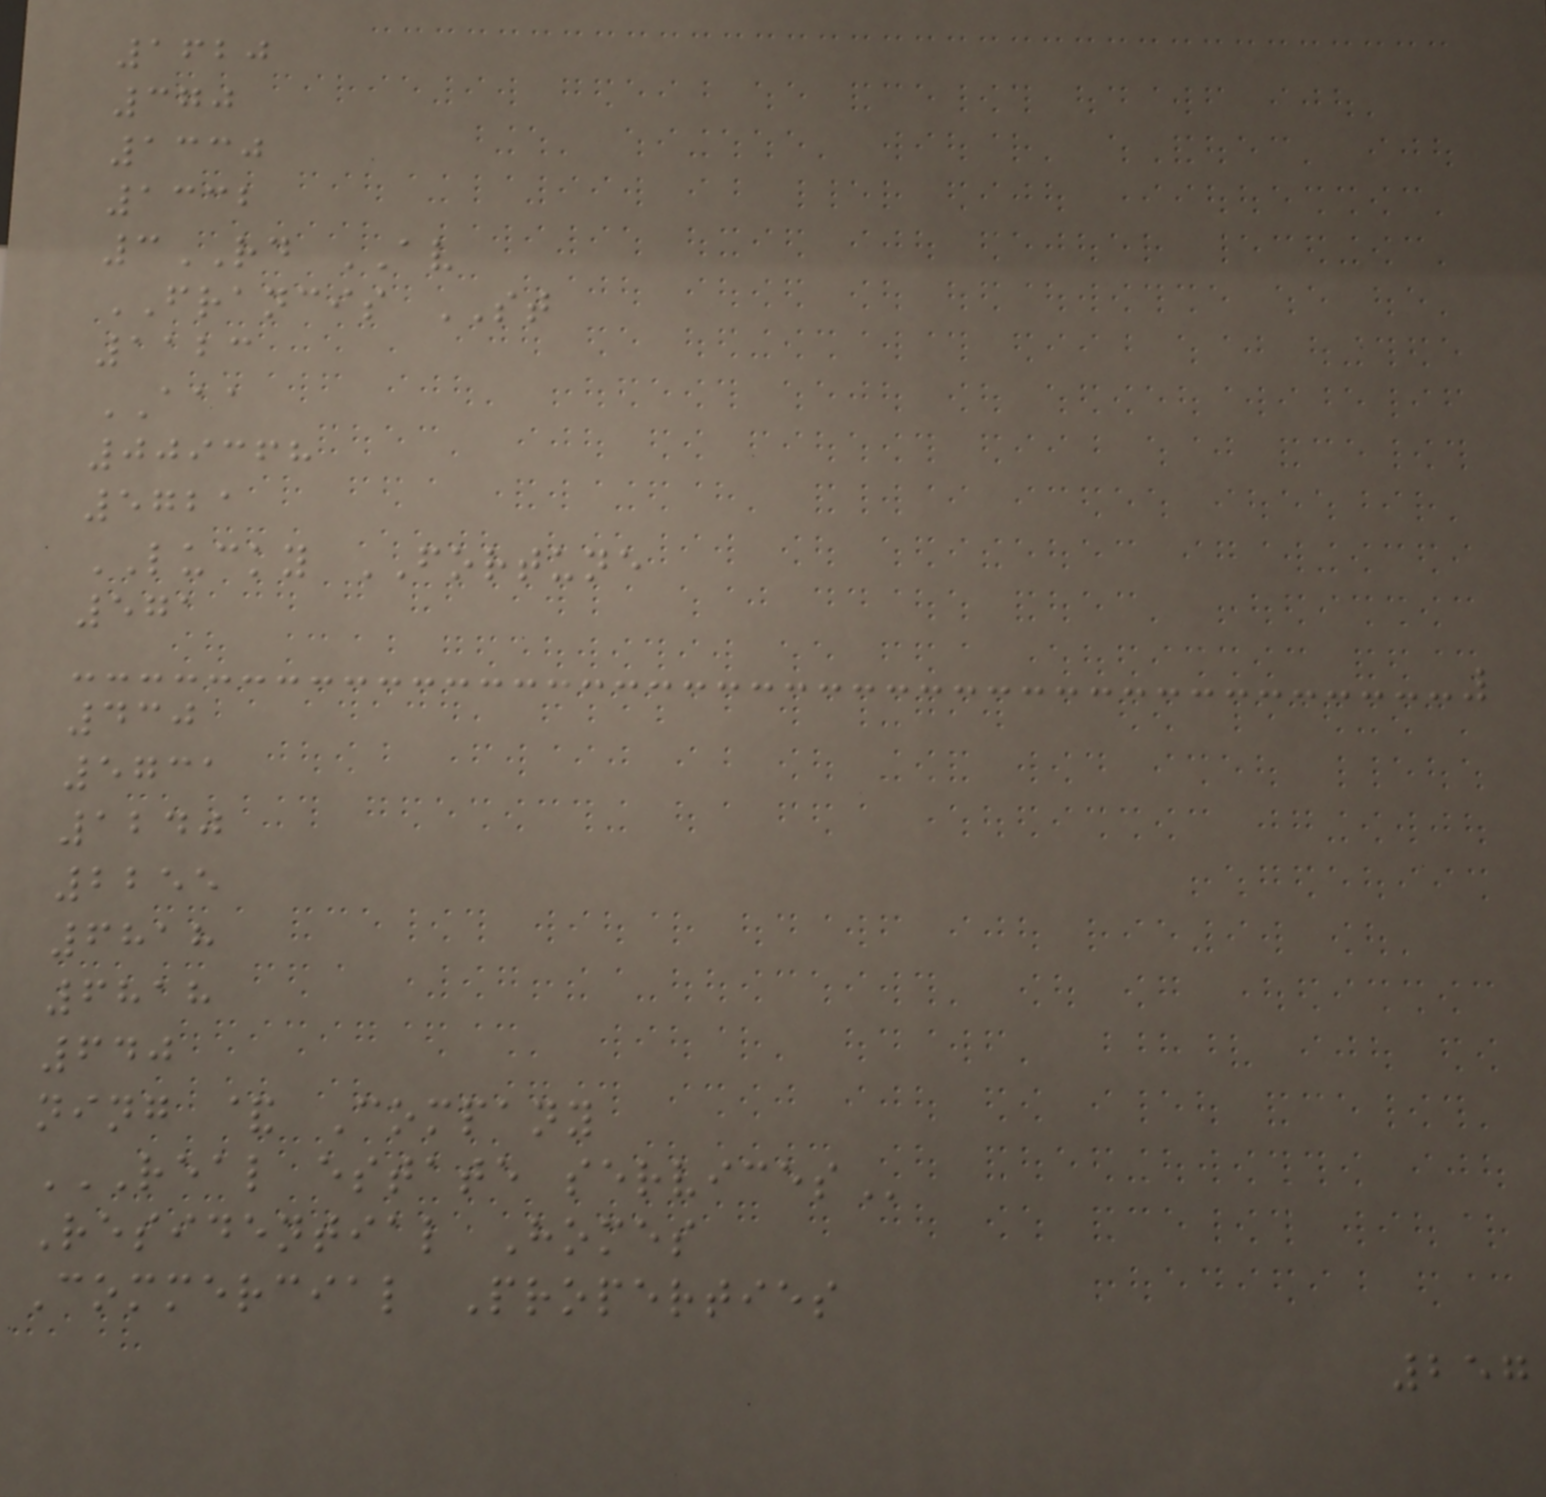1620
370
1330
1332
3RD AV
FRANCIS ST
1123
AAA
009368
5721
LUCKY FORTUNE
571
430
5731
1240
2255
6818
6818
640
ning & Company
REAL ESTATE SERVICES
Residential Homes
Commercial Properties
257
